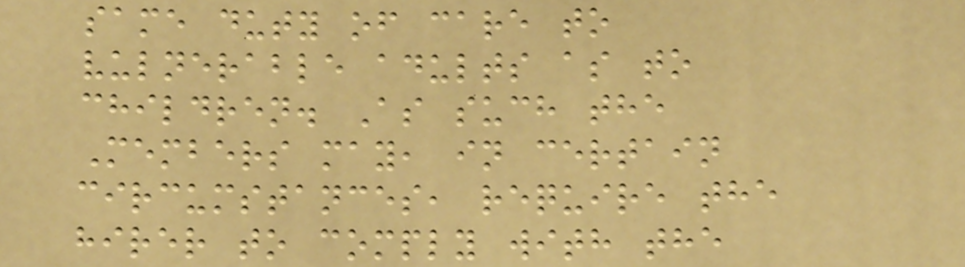same duty of care to
vulnerable adults as to
children. As such the
Members may, in certain
circumstances, require the
hirer to comply with the
